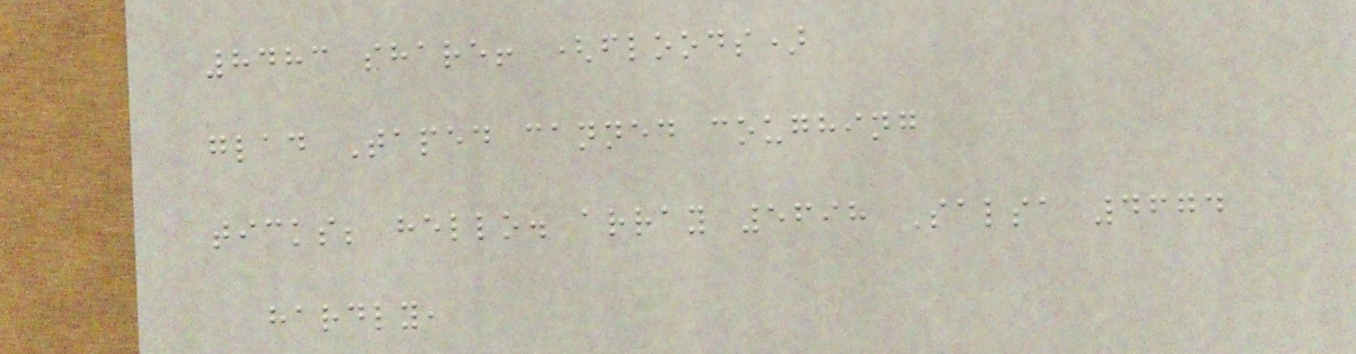8483 share! (floods)
glad Taped canned coughing
ticks; hello. array 5698 Salsa 4674
hardly,
